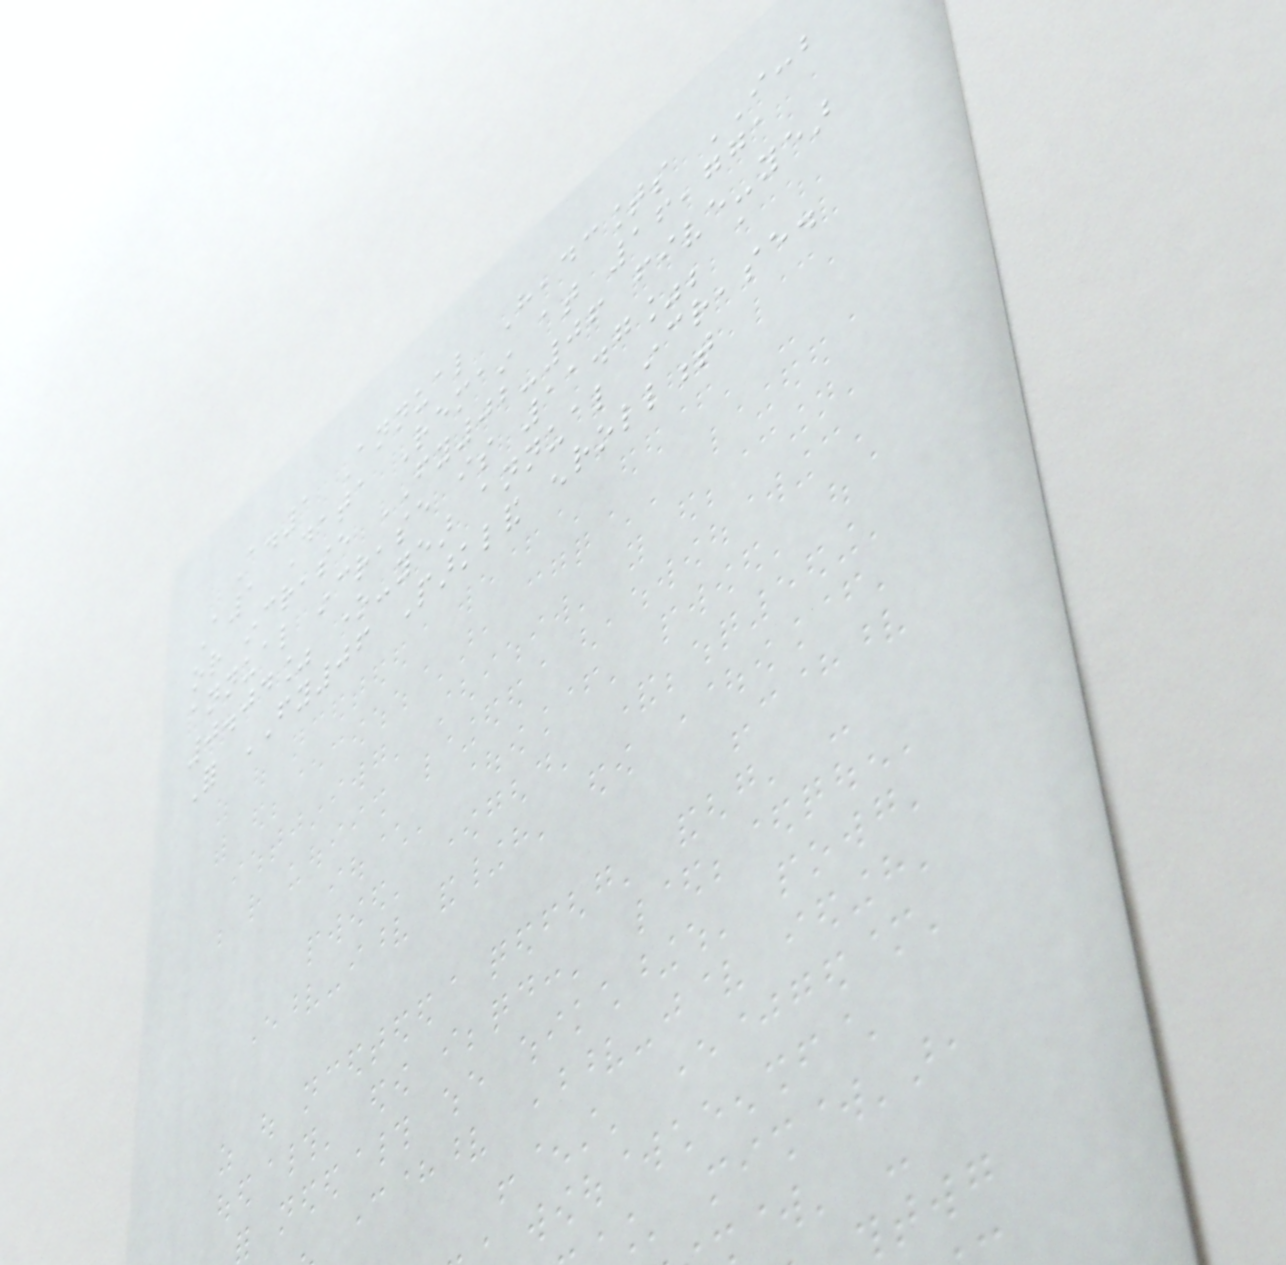A.1 Annual Headcounts ICCB
A1 Data Remain at 16,771
or increase FY02-06 five-year
annual increase is 11.7%; a
0.04% one-year annual increase.
For FY06 Parkland enrollment
